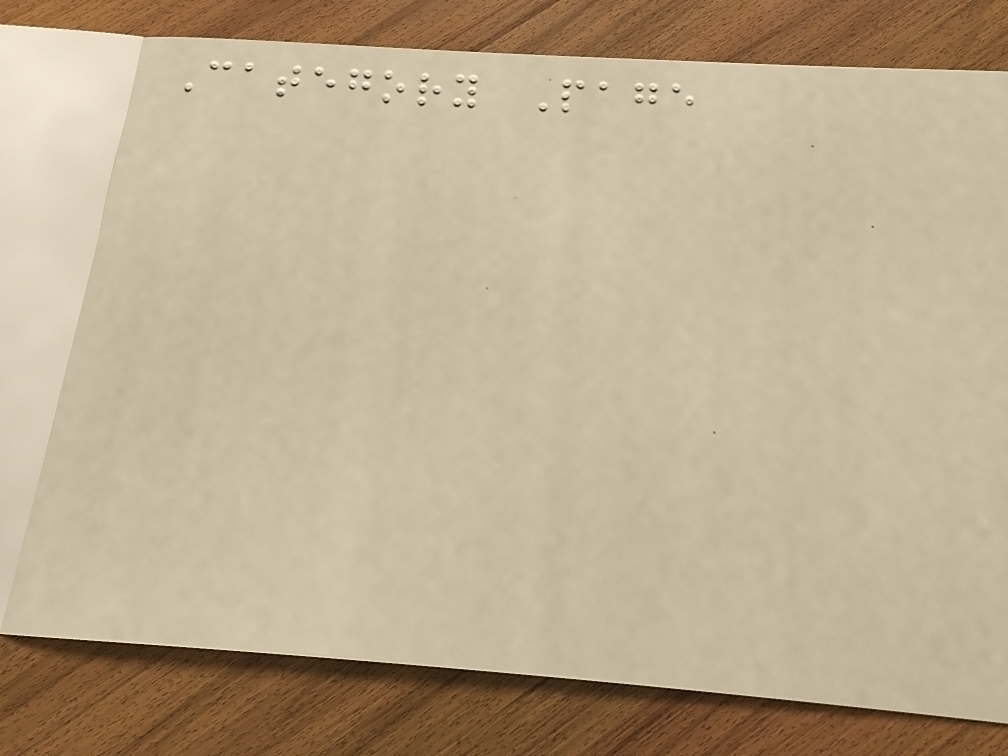Category Page
